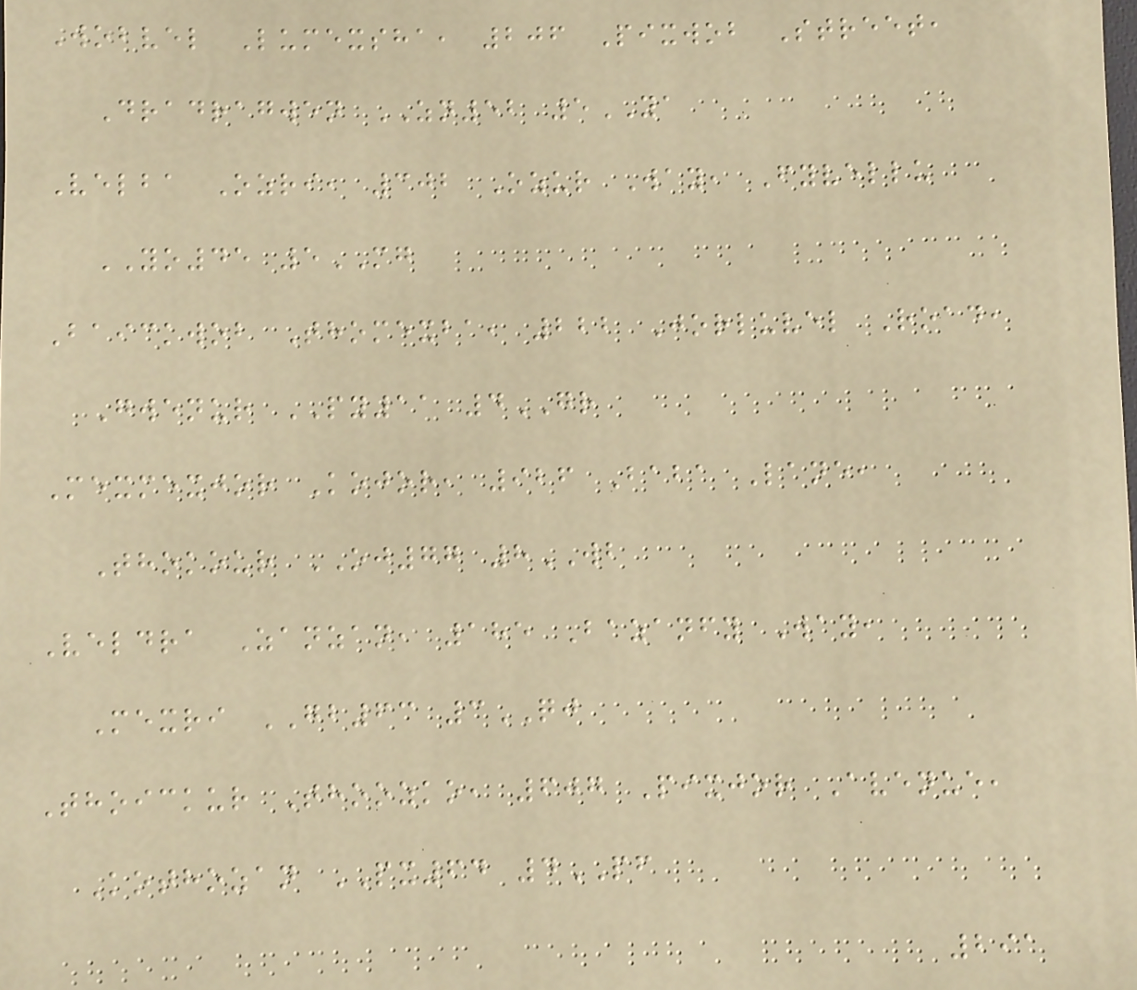Wobvel Lumexsha, 206 Pixwob Street,
Dradragwen ZN52 5YA
Velba Ozri, 302 Ozur Way, Fyvellu
YO45 5MG
Baickwob Thomexba, 222 Jorluvel Road,
Gwenur PY11 4GR
Mexmexjor Kojor, 926 Baba Lane,
Thokour OJ77 8WB
Veldra Zanzan, 185 Bazanfy Way,
Mexri GB63 3QJ
Thoickur Thoozko, 607 Pixjor Avenue,
Kothozan PX64 4PF
291
